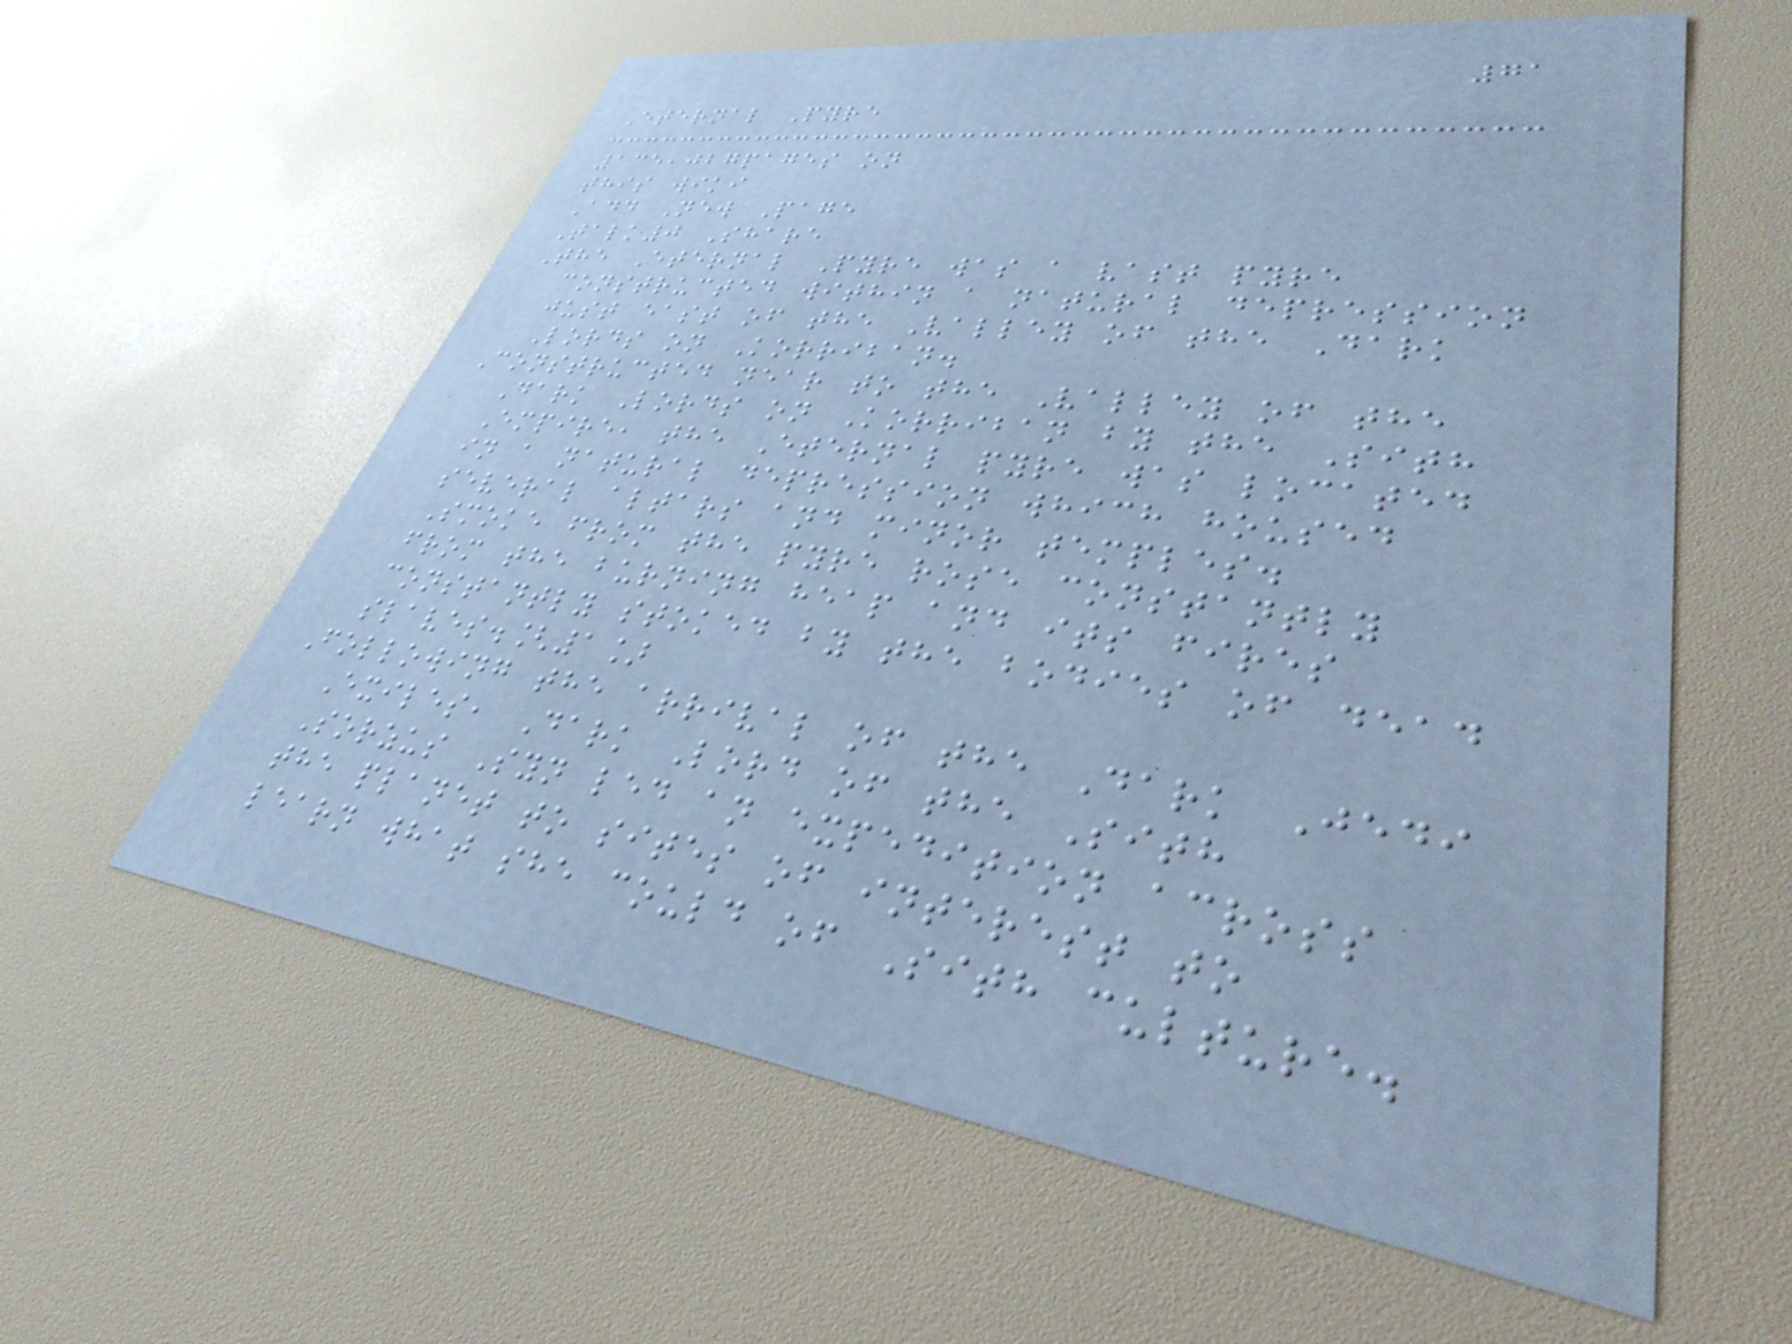71
Eternal Pyre
135,027pages on
this wiki
Add New Page
Talk0 Share
The Eternal Pyre was a vast pyre
constructed within a natural depression
just east of the Valley of the Dark
Lords on Korriban.
Constructed near to the Valley of the
Dark Lords on Korriban by the Sith
Empire, the Eternal pyre was located
in a natural depression which housed
several altars and minor temples.
Smoke from the pyre rose constantly
from the burning heap and its fires
constantly stoked by the bodies of dead
slaves.[1]
Following the arrival of the Dark Jedi
Exiles, Dark Lord of the Sith
Sorzus Syn led an expedition across
the planet to sites of interest to
learn what she could of Sith culture.
